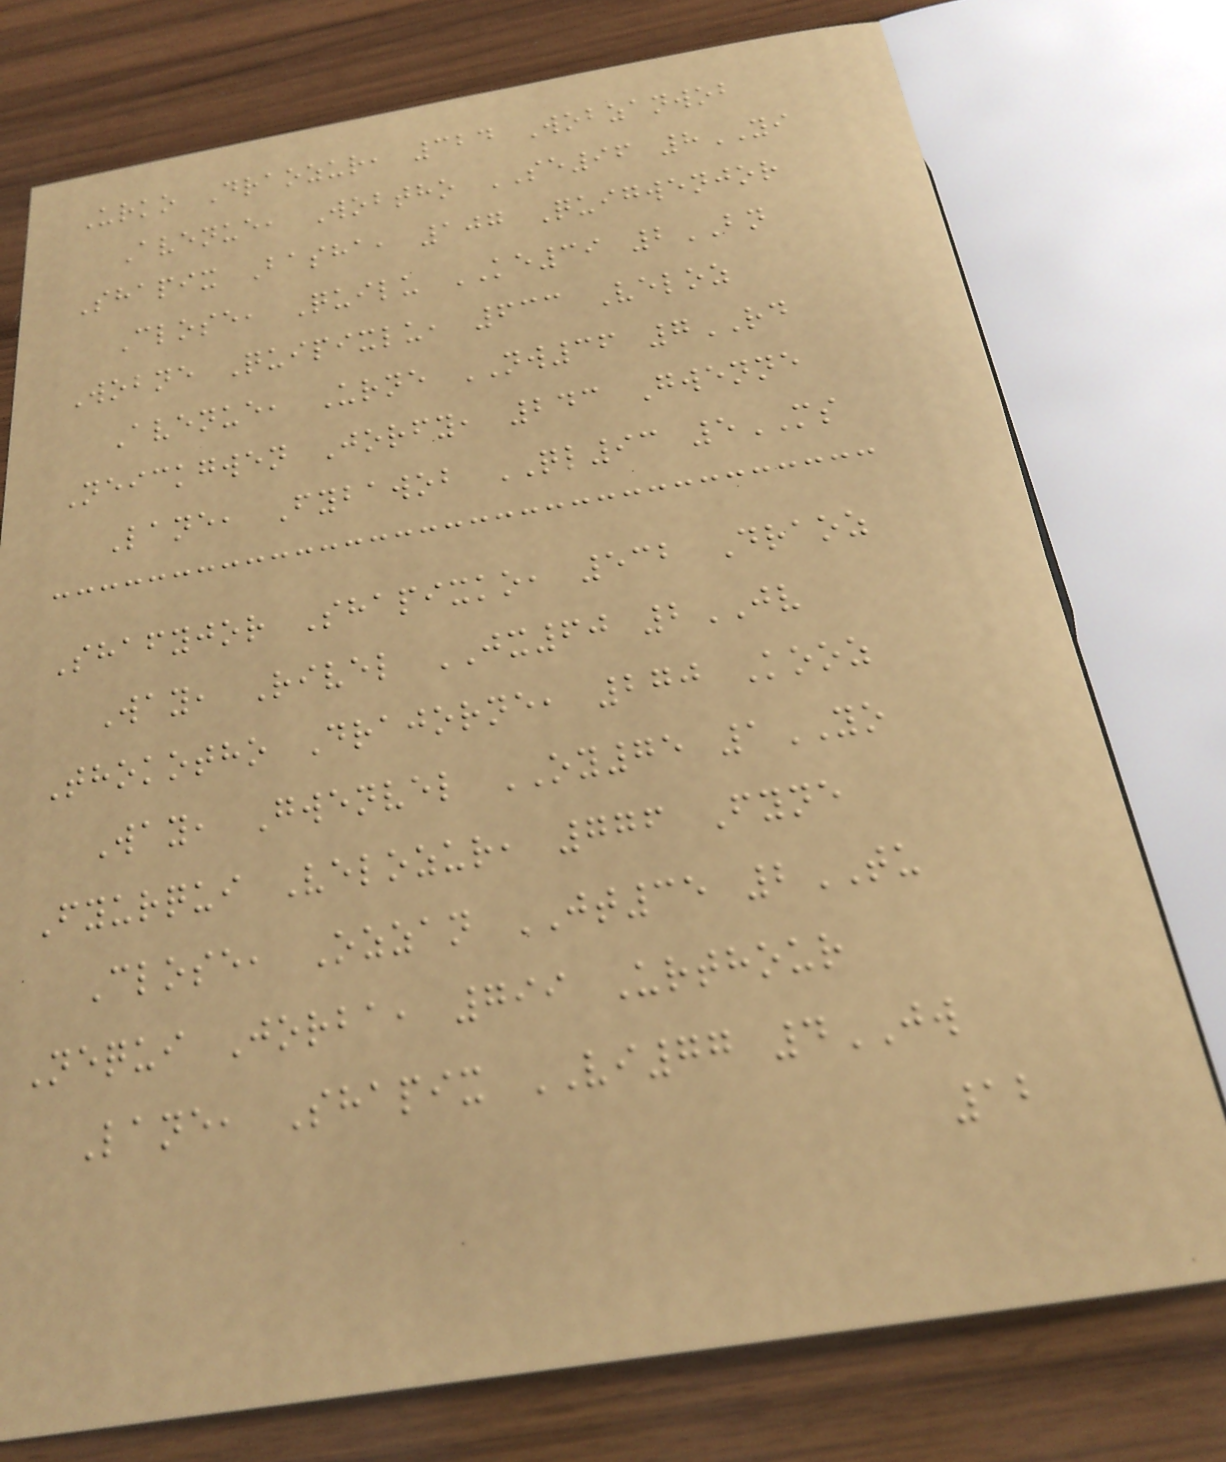Urko Draozur, 324 Wobzanwob
Avenue, Wobtho SE96 8YI
Shapix Basha, 107 Quigwenjor
Close, Quilu KE39 2BN
Wobne Quipixlu, 633 Veloz
Avenue, Urne NW36 7RD
Neickgwen Jorfy, 243 Gwenne
Lane, Fybawob QL93 5MS
Shafyjor Shapixko, 532 Draoz
Way, Rivel JX60 2JV
Thokotho Drajorne, 270 Kooz
Way, Gwenvel OY75 1YO
Fyurqui Velozur, 776 Fyne
Close, Ozzan JT35 2TU
Nequi Jorba, 799 Urthour
Lane, Shapix VI77 4JW
12
